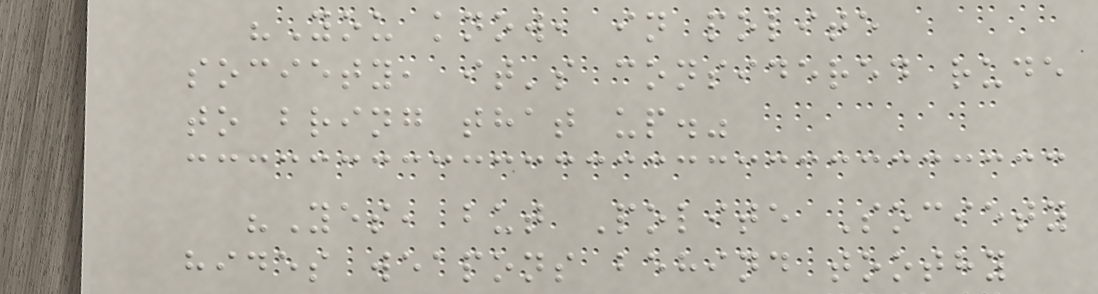"You know, in polite
society, it's considered rude
to bring that up."
"Yes, but Polite Society
hides weapons behind toothy
